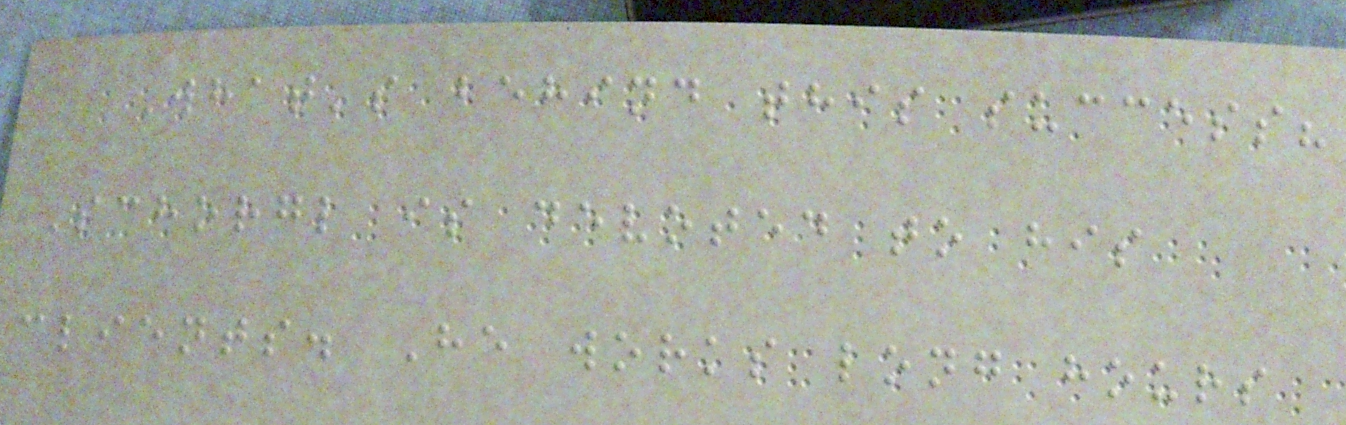What's behind this success?
Schorgl is devoted to his
clients. He works long hours
